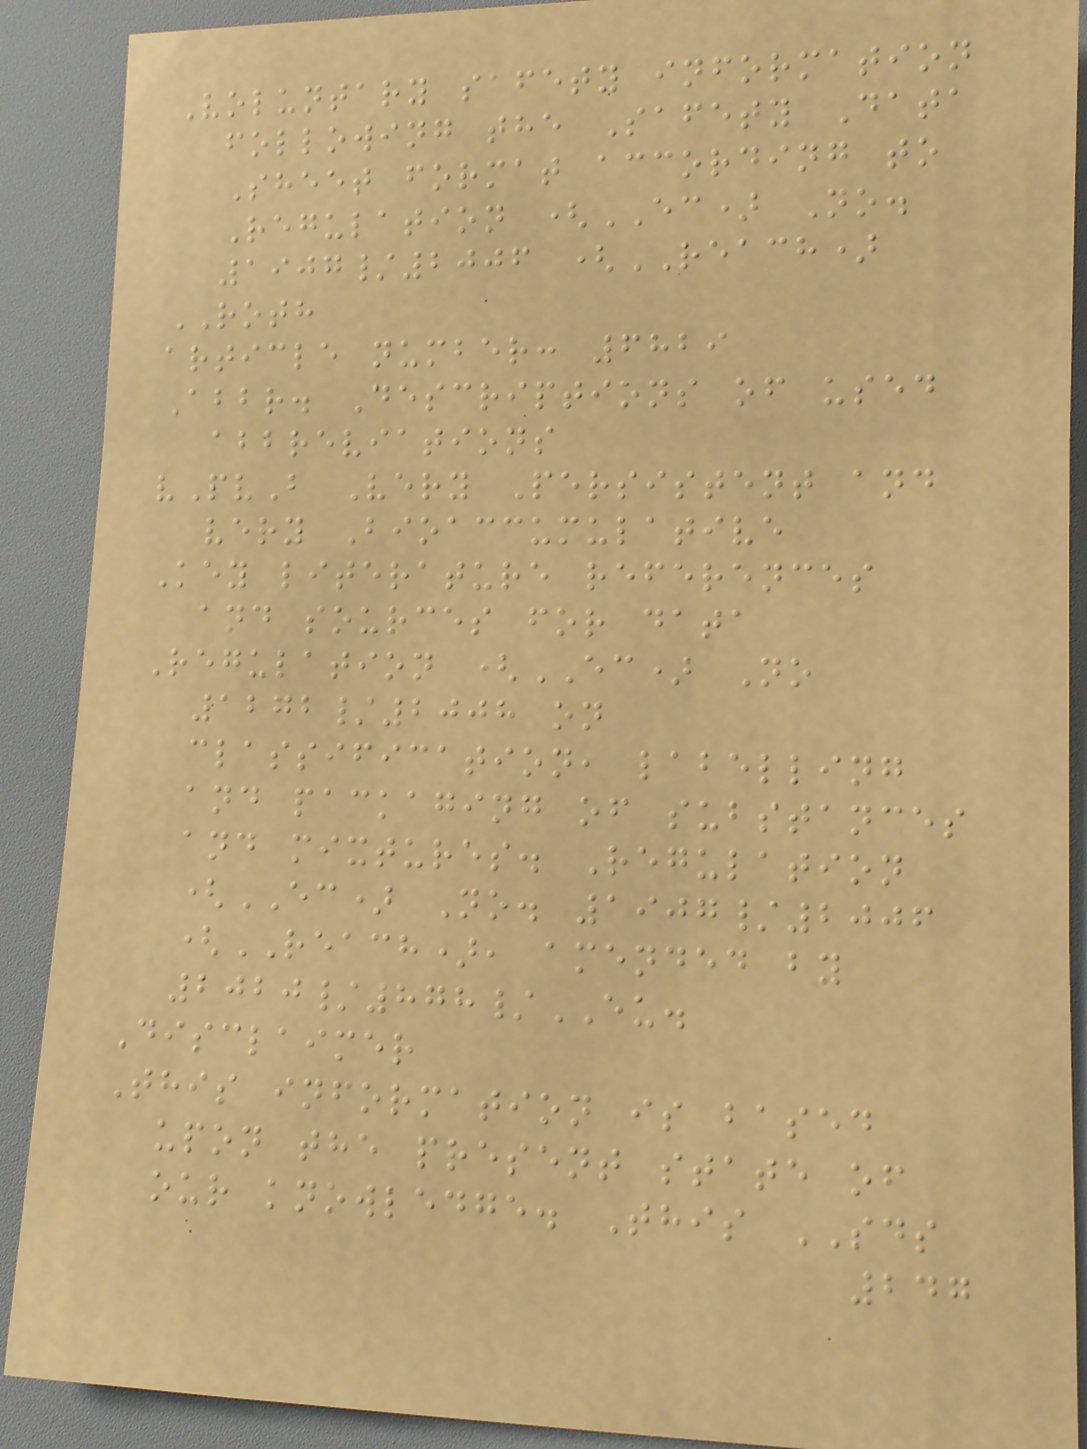Voluntary safety information
following the Safety Data
Sheet format according to
Regulation (EC) No.
1907/2006 (REACH)
ROTH
article number: 6829
Abbr. Descriptions of used
abbreviations
vPvB Very Persistent and
very Bioaccumulative
Key literature references
and sources for data
Regulation (EC) No
1272/2008 on
classification, labelling
and packaging of substances
and mixtures. Regulation
(EC) No. 1907/2006
(REACH), amended by
2020/878/EU.
Disclaimer
This information is based
upon the present state of
our knowledge. This SDS
247
